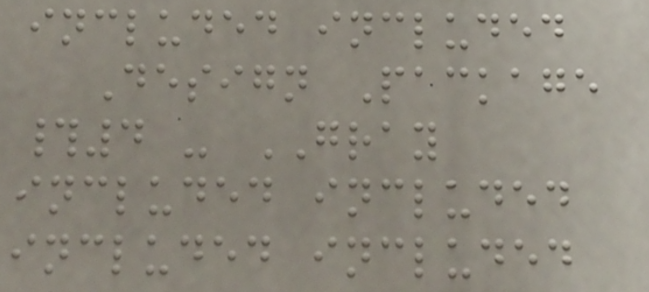included included
Design Package
#4 - GRAY
included included
included included
